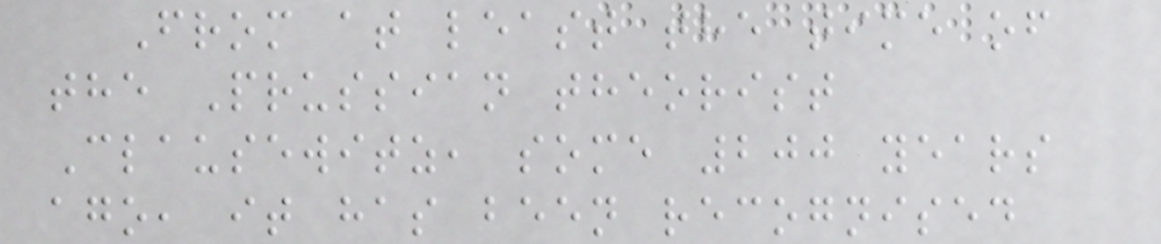From at least the time of
the Prussian theorist
Clausewitz, some 200 years
ago, it has been recognised
